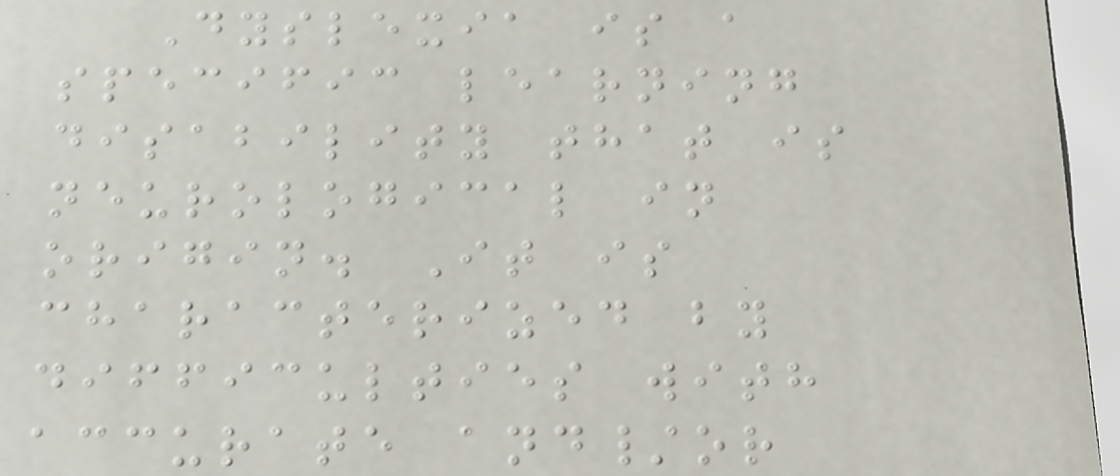Dyslexia is a
specific learning
disability that is
neurological in
origin. It is
characterized by
difficulties with
accurate and/or
